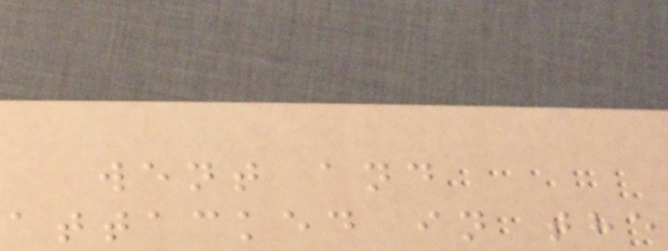went and
attacked in the
